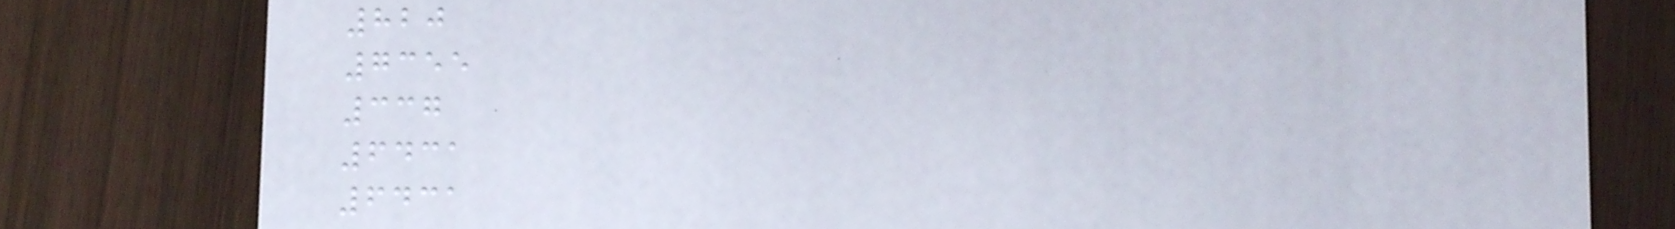820
7355
337
6431
6431
